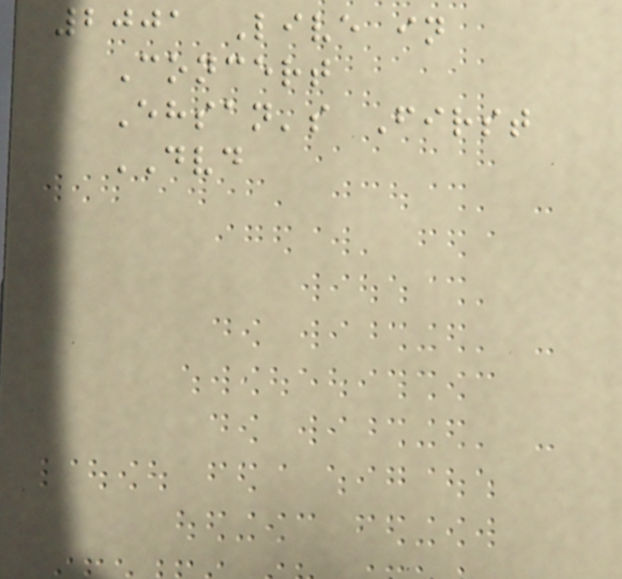2001 Live in
Concert
Ehsan's First
DVD
